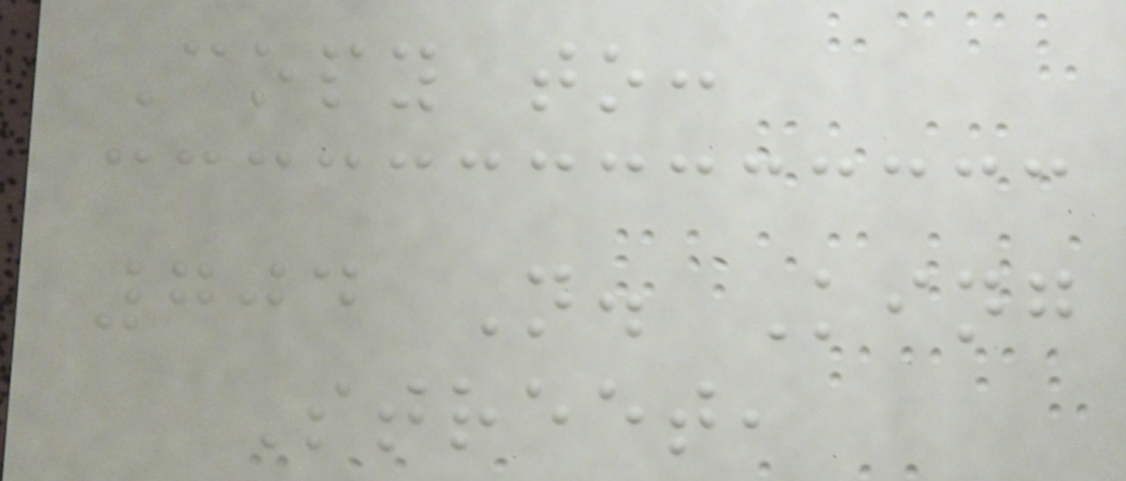Copy to:
704 N. King
Street,
